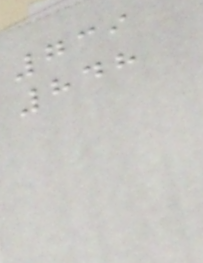739
848
